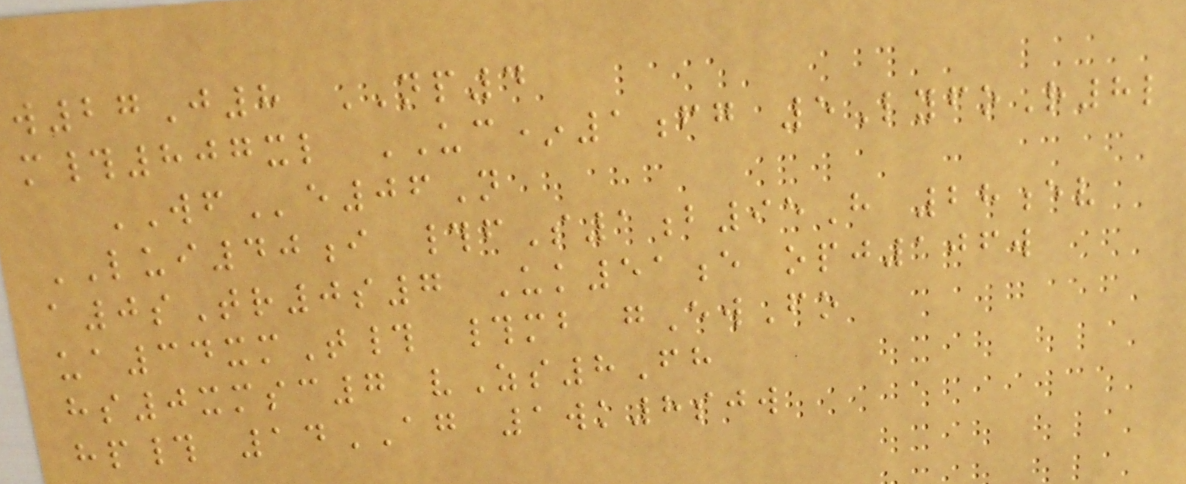w27J8 NP4
m#807xl UC*1fg 5LyfoR8l
WFe06N
LUI40i #fS1b95H 28ev
a0sTr0s7 Uk51e opj106w
ua34xmT# #mb gEwFo
hs0xmsc7 vZs8Fh
hp# 14AG 1wk8sjw
